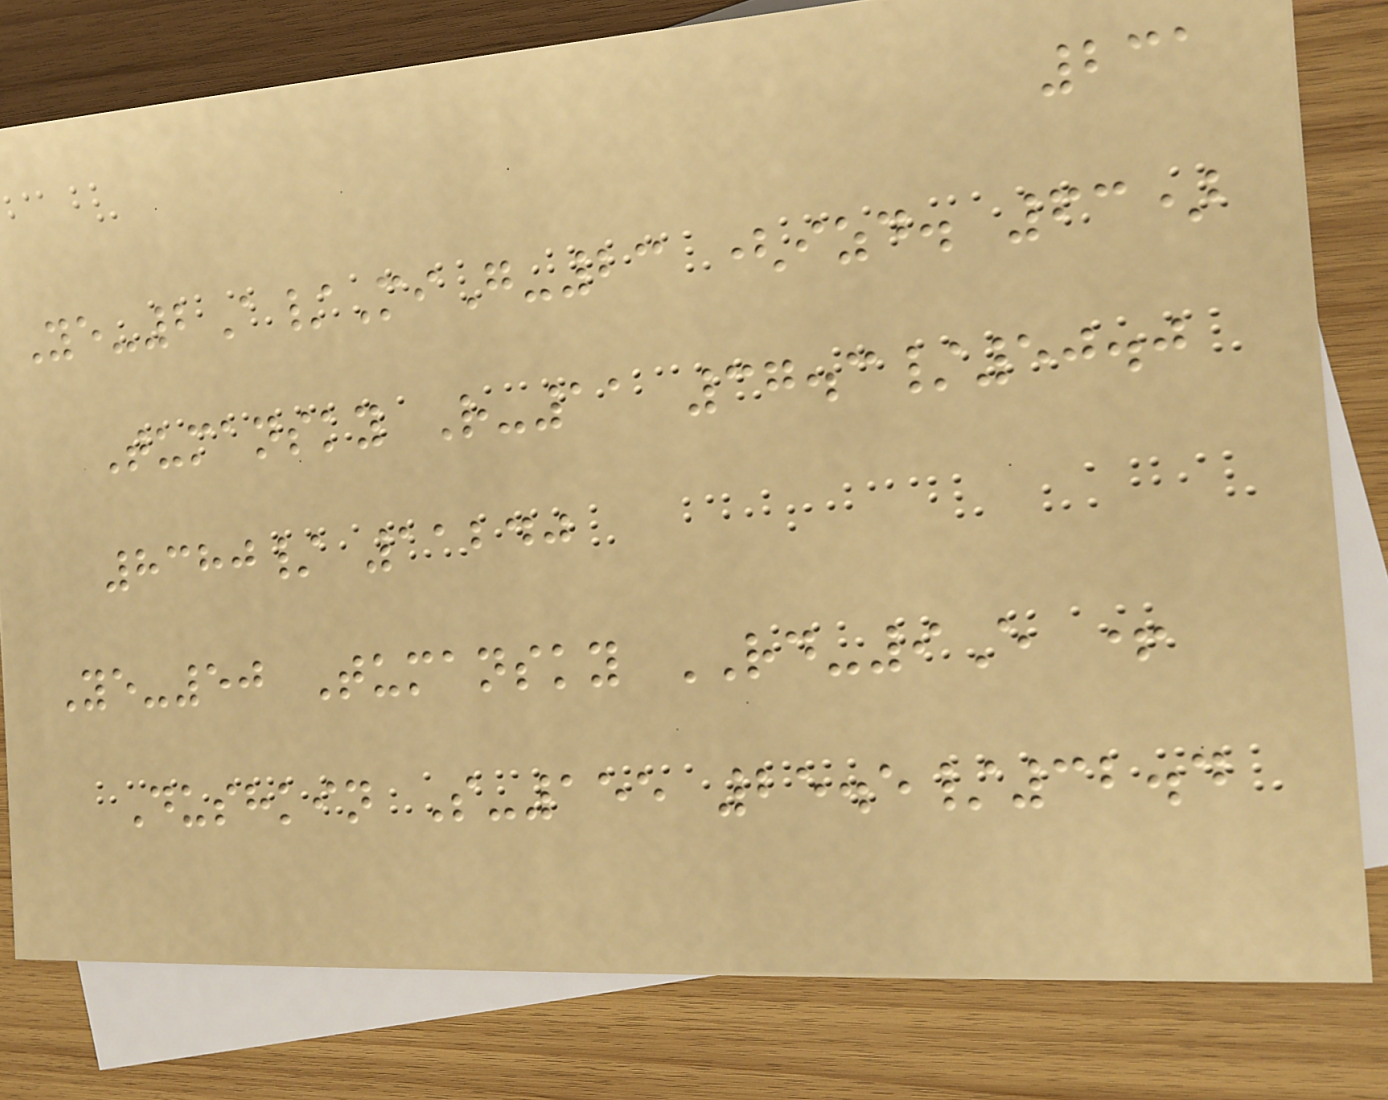231
Ye-2A/MiG-23 (izd. 63)
Tumansky R-11 37.3/50.0
8380/ 11240
Ye-50 Tumansky RD-9E +
Dushkin S-155 25.5/32.4
